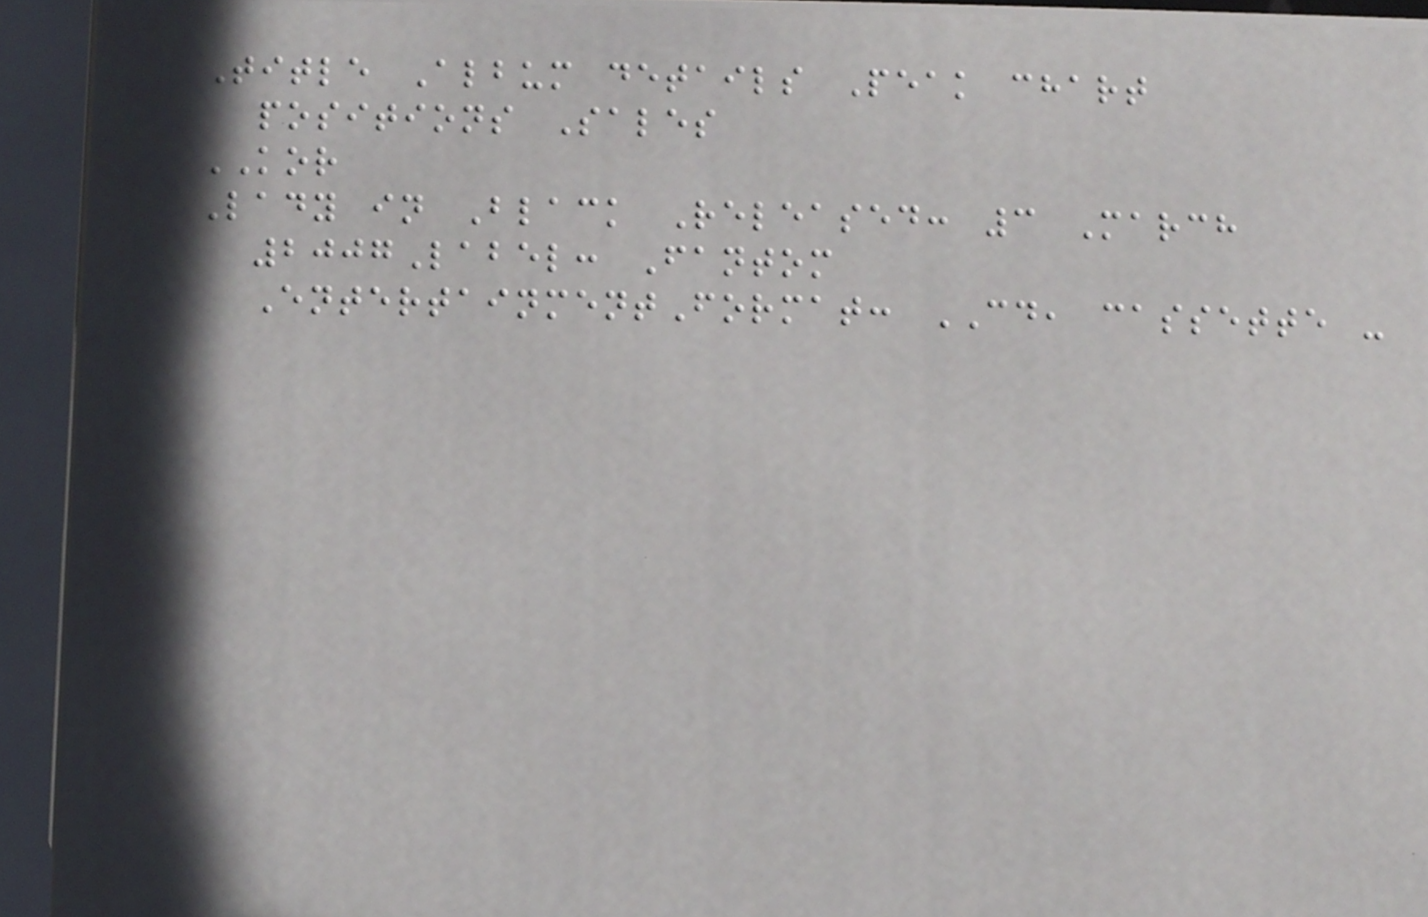Title Album details Peak chart
positions Sales
KOR
Lady in Black Released: 3 March
2007Label: Fantom
EntertainmentFormat: CD, cassette -
